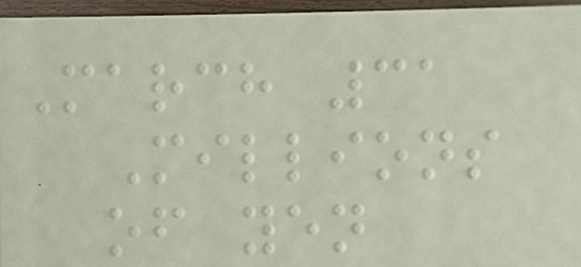March 31
Millions
of yen
